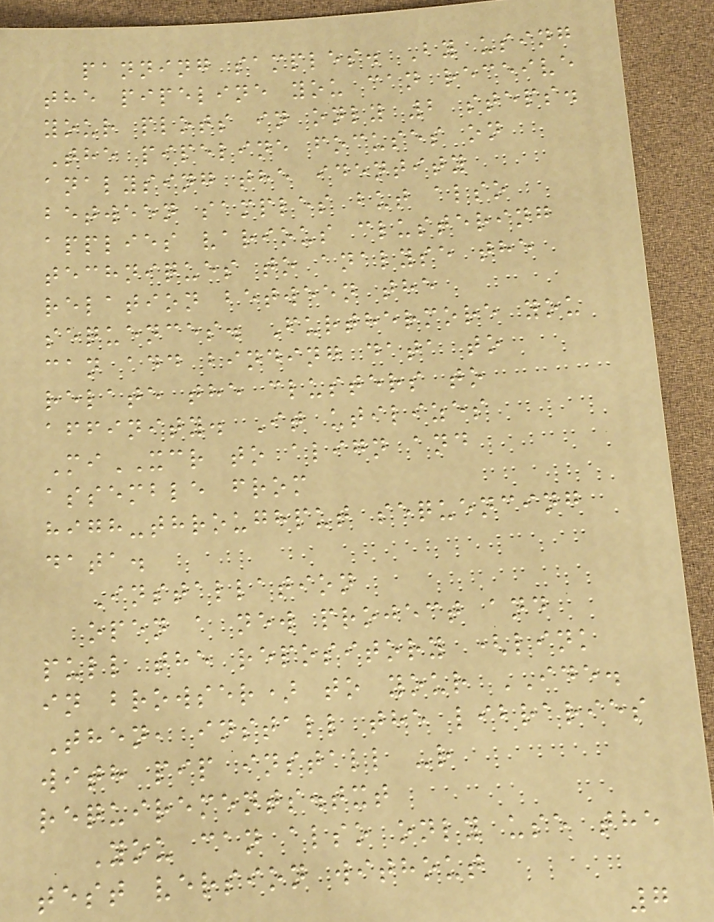panning samples. By using
the pipeline you can receive
your plots in only 2 steps.
The pipeline focuses on
analysing the identity
between samples but also
applies various clustering
techniques to analyse the
relation between the
sequences. Furthermore you
can add binding data to
relate the clusters to
affinity. It utilizes
MiXCR to align and
assemble from
high-throughput sequencing
data.
Installation
open a new project and
pull the repository (link
in browser) to your IDE.
Then, install the libraries
with pip install -r
requirements.txt
You can also only use the
test version without
7
